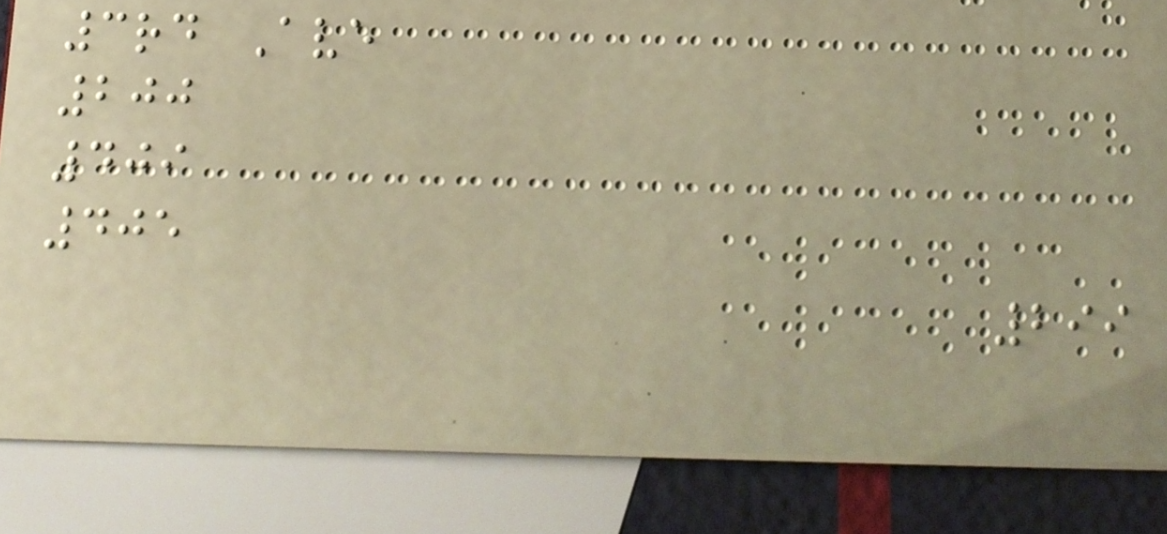3rd Ave
200
409
405
299
